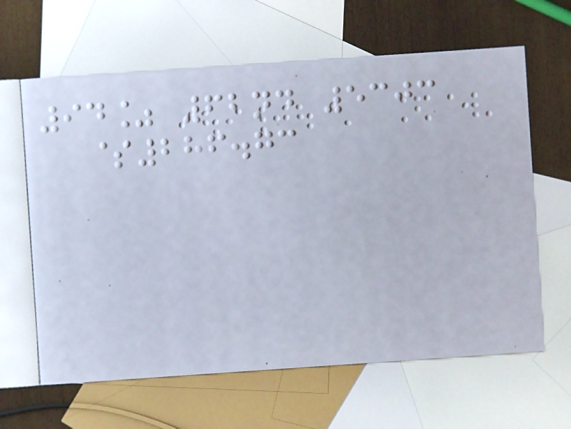94% 62nd 5303
$286.73
